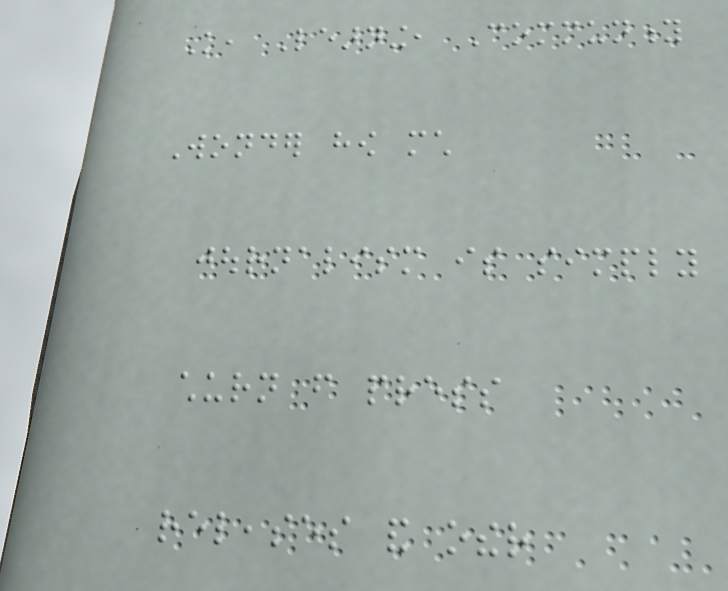Knowledge, Learning, Community
Wonder how much
journalism is simply
churn from press
releases and other
